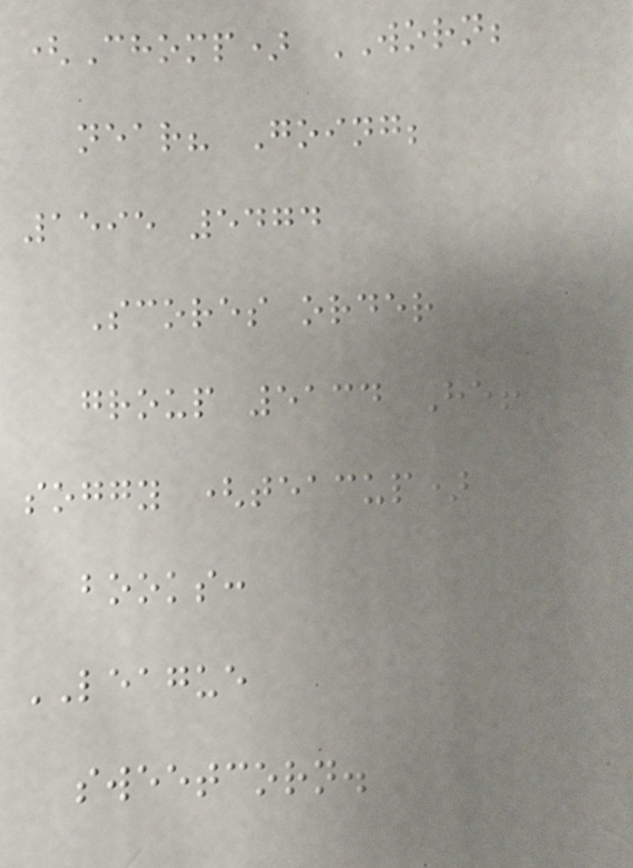(Chomp) WORN;
near? Going;
1595 5474
Scores order
group 5134 He!
soggy (teacup)
books:
LEAGUE
sweetcorn.
